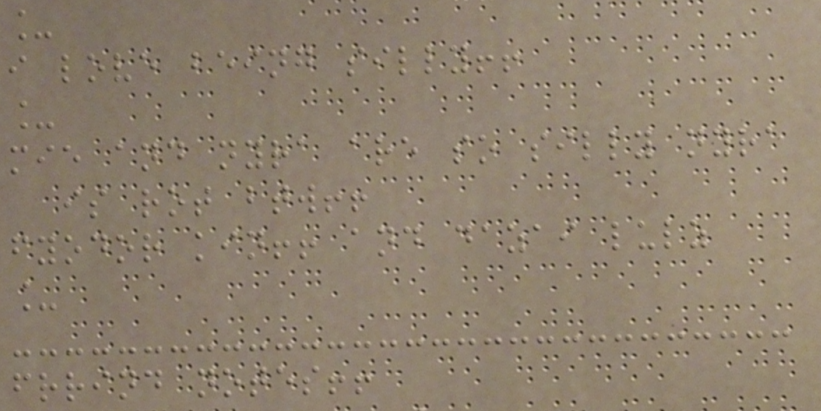_
i love being silly!!
_
mie and nyra are so silly nyra
is rot btw!!
fyodor kin!! and dazai lulz
_
frrind notes!!
